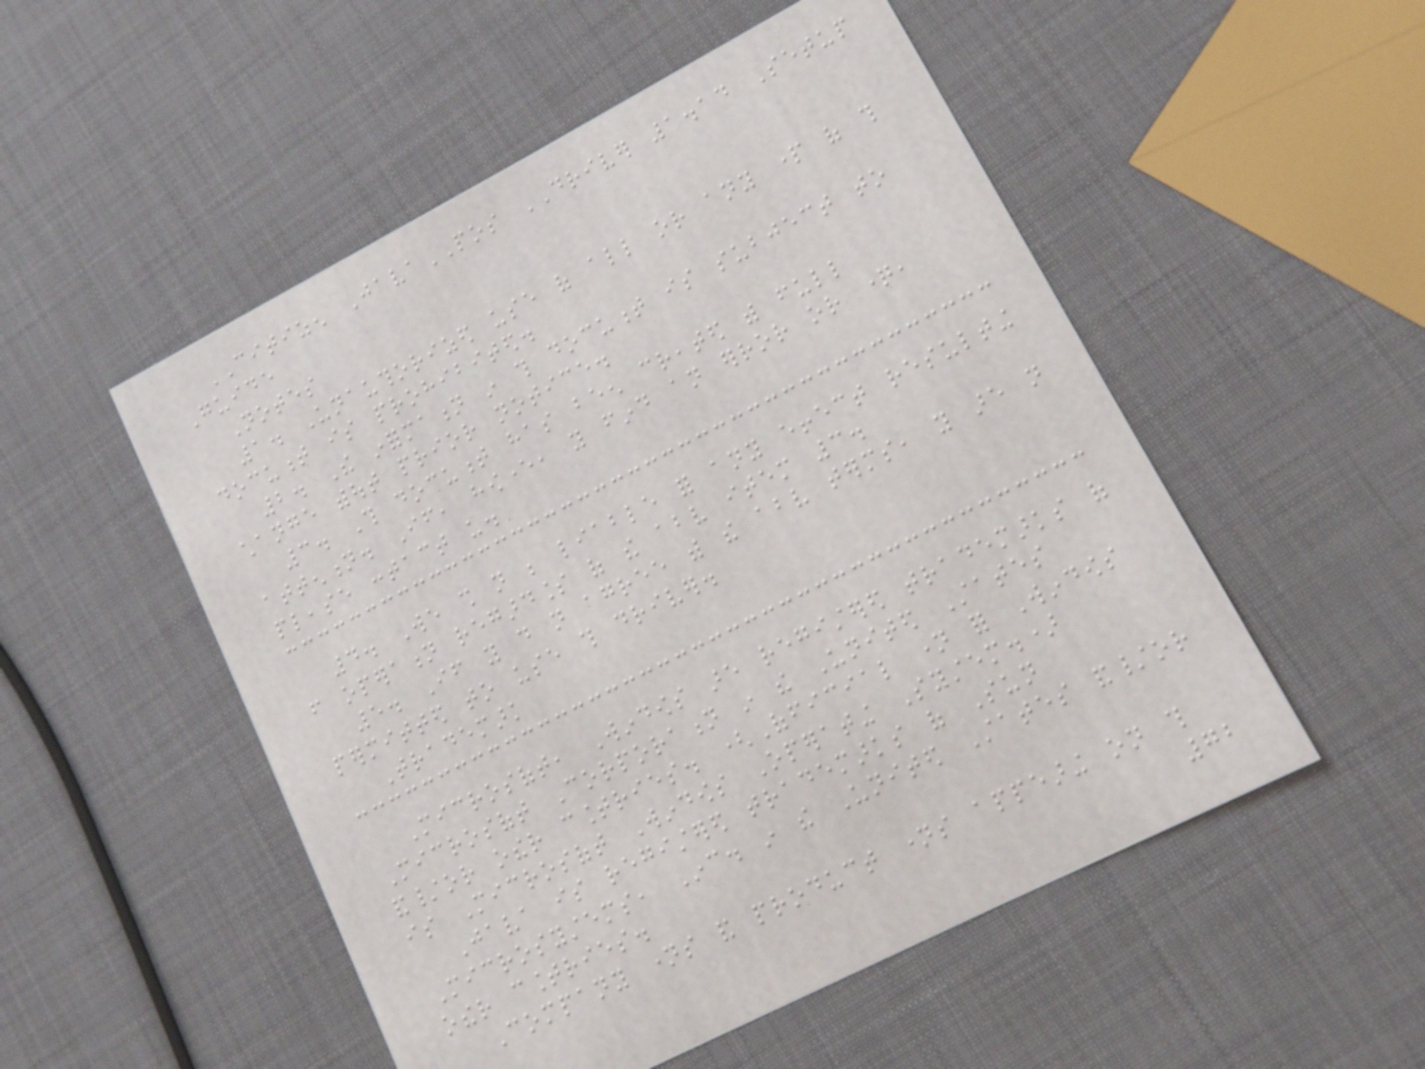CITIZEN JavaPOS DRIVER 1.14 Setup
Guide
Notes
1. Unauthorized use of all or any part of this
document is prohibited.
2. The information in this document is subject to
change without prior notice.
3. This document has been created with full
attention. If, however, you find an error or question,
please contact us.
4. We shall not be liable for any effect resulting
from operation regardless of the above item 3.
5. If you do not agree with the above terms, you are not
permitted to use this driver.
Trademark
Microsoft, Windows are registered trademarks of
Microsoft Corporation in the United States
and/or other countries. (Official name for Windows
is Microsoft Windows Operating System.)
Java is registered trademarks of Sun
Microsystems, Inc. in the United States and/or
other countries.
Company names and product names appearing on this
72
